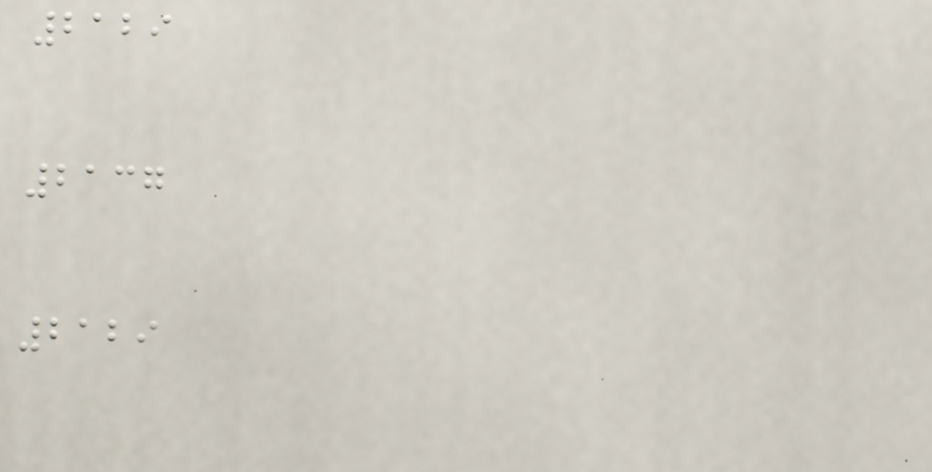2129
2137
2129
